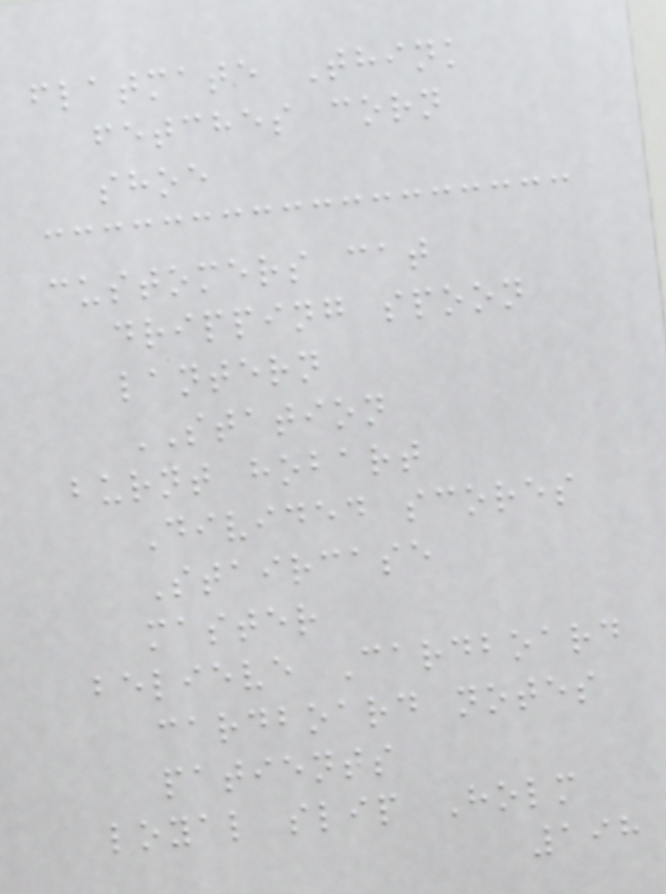flatmate Think
fetches corn
shoe
customers cat
dripping spoon
lantern
STATION
burnt hobart
Divided scores
Staircase
master
believe Cardboard
cardboard notes
patients
loyal slip Holm
198
